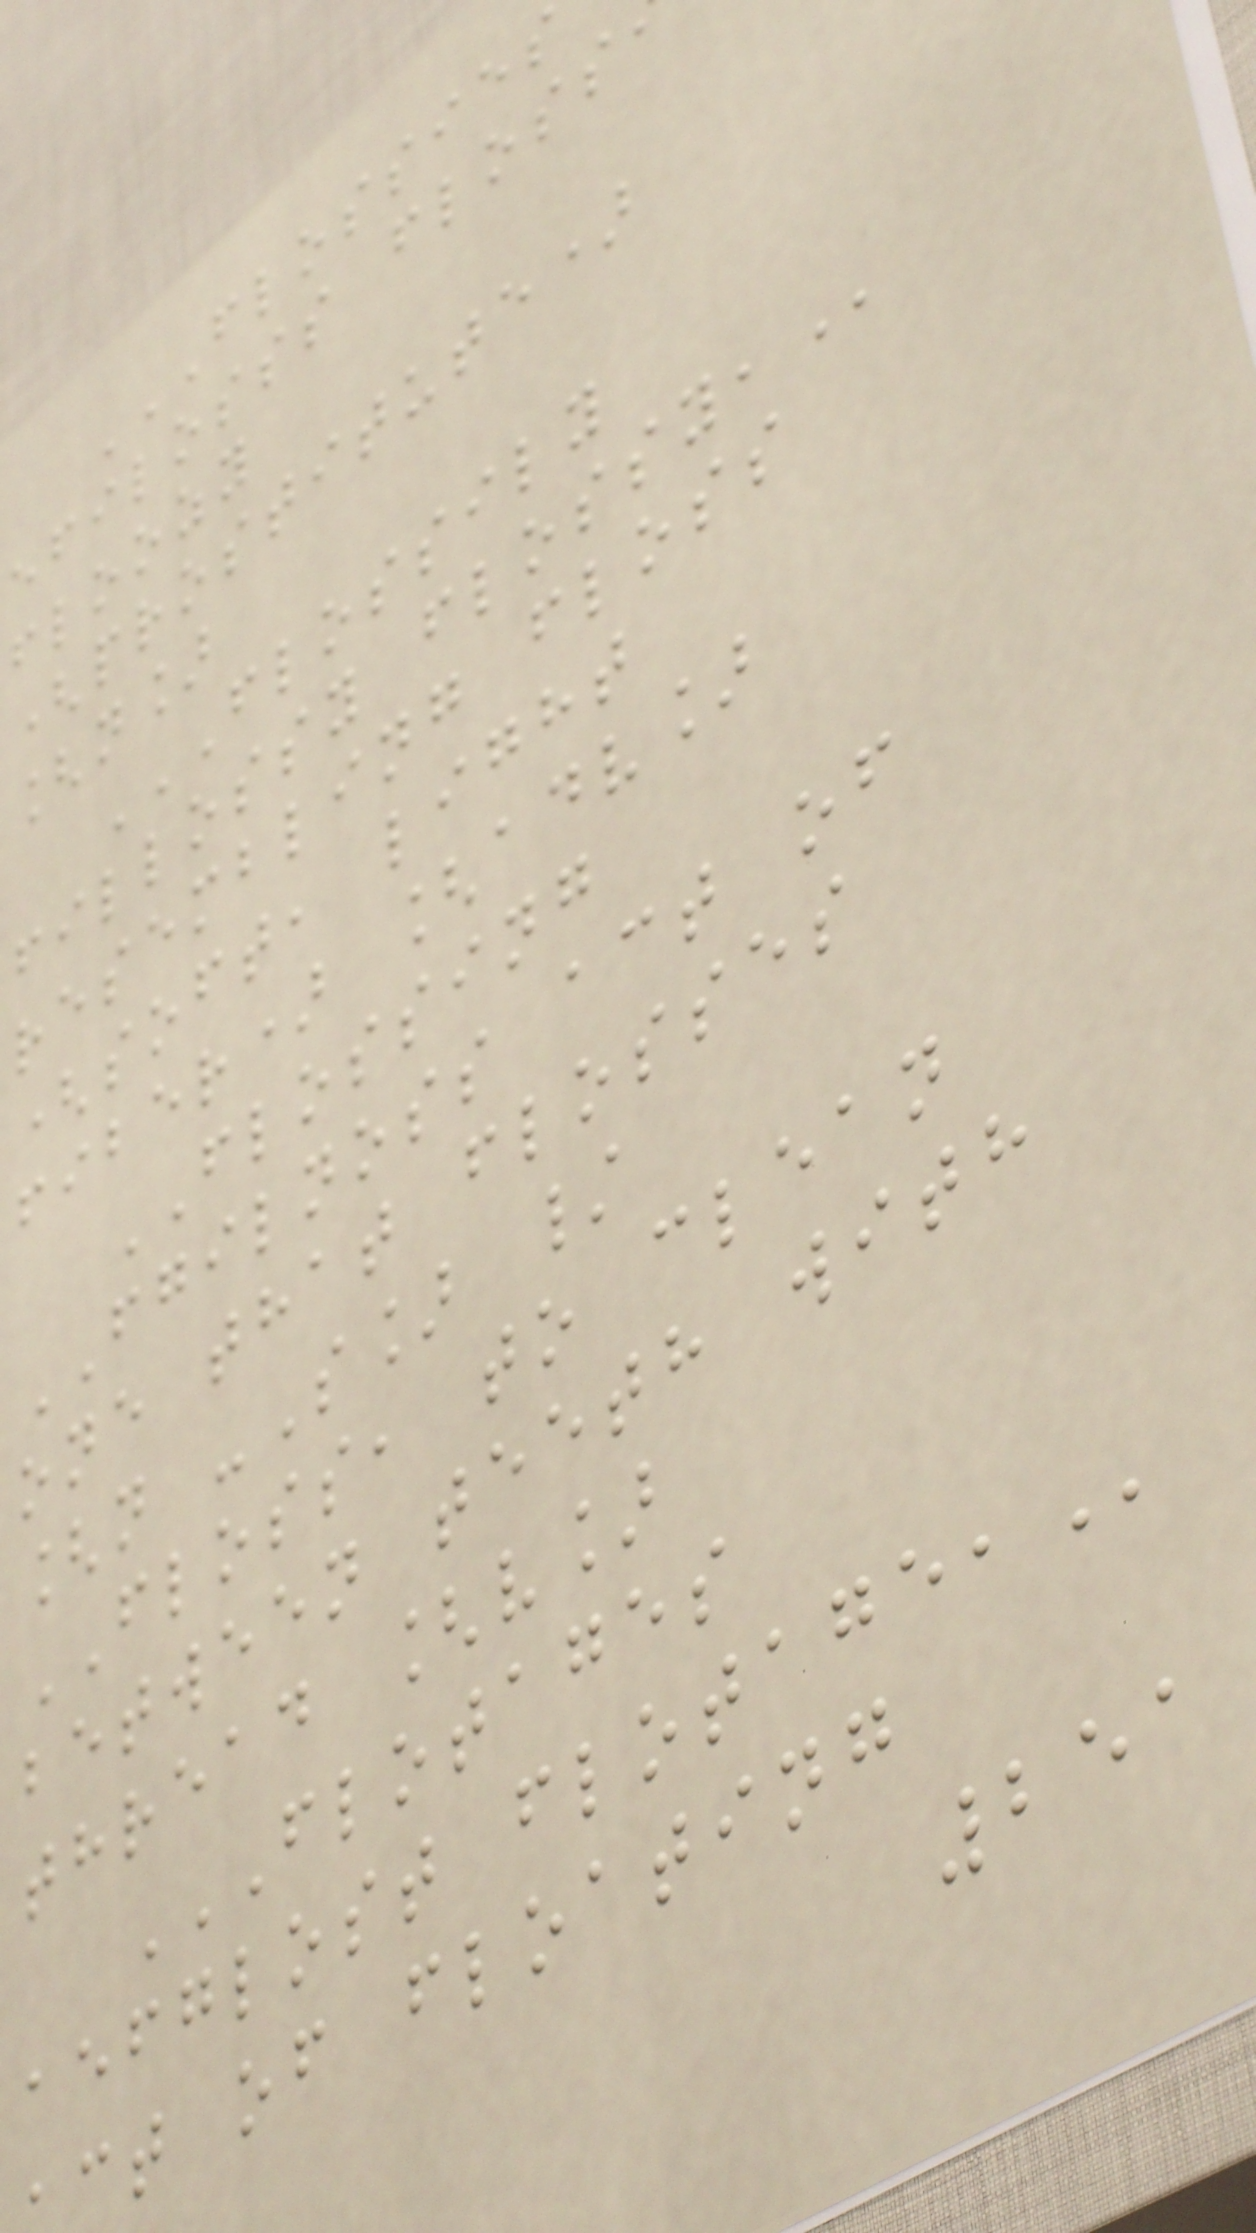FLOSSIES
efilosss
floozy
(prostitute)
[n]
FLOSSILY
fillossy
resembling floss
(soft, light
fiber) [adv]
FLOSSING
FGILNOSS act of
one that flosses
[n -S] /
FLOSS, to clean
between teeth with
thread [v]
FLOTAGES
aefglost
ct of floating
251
